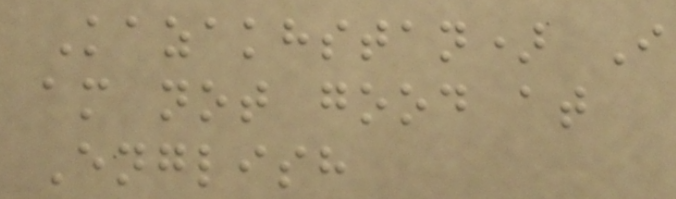Kazakhstan) I
am not good at
English
